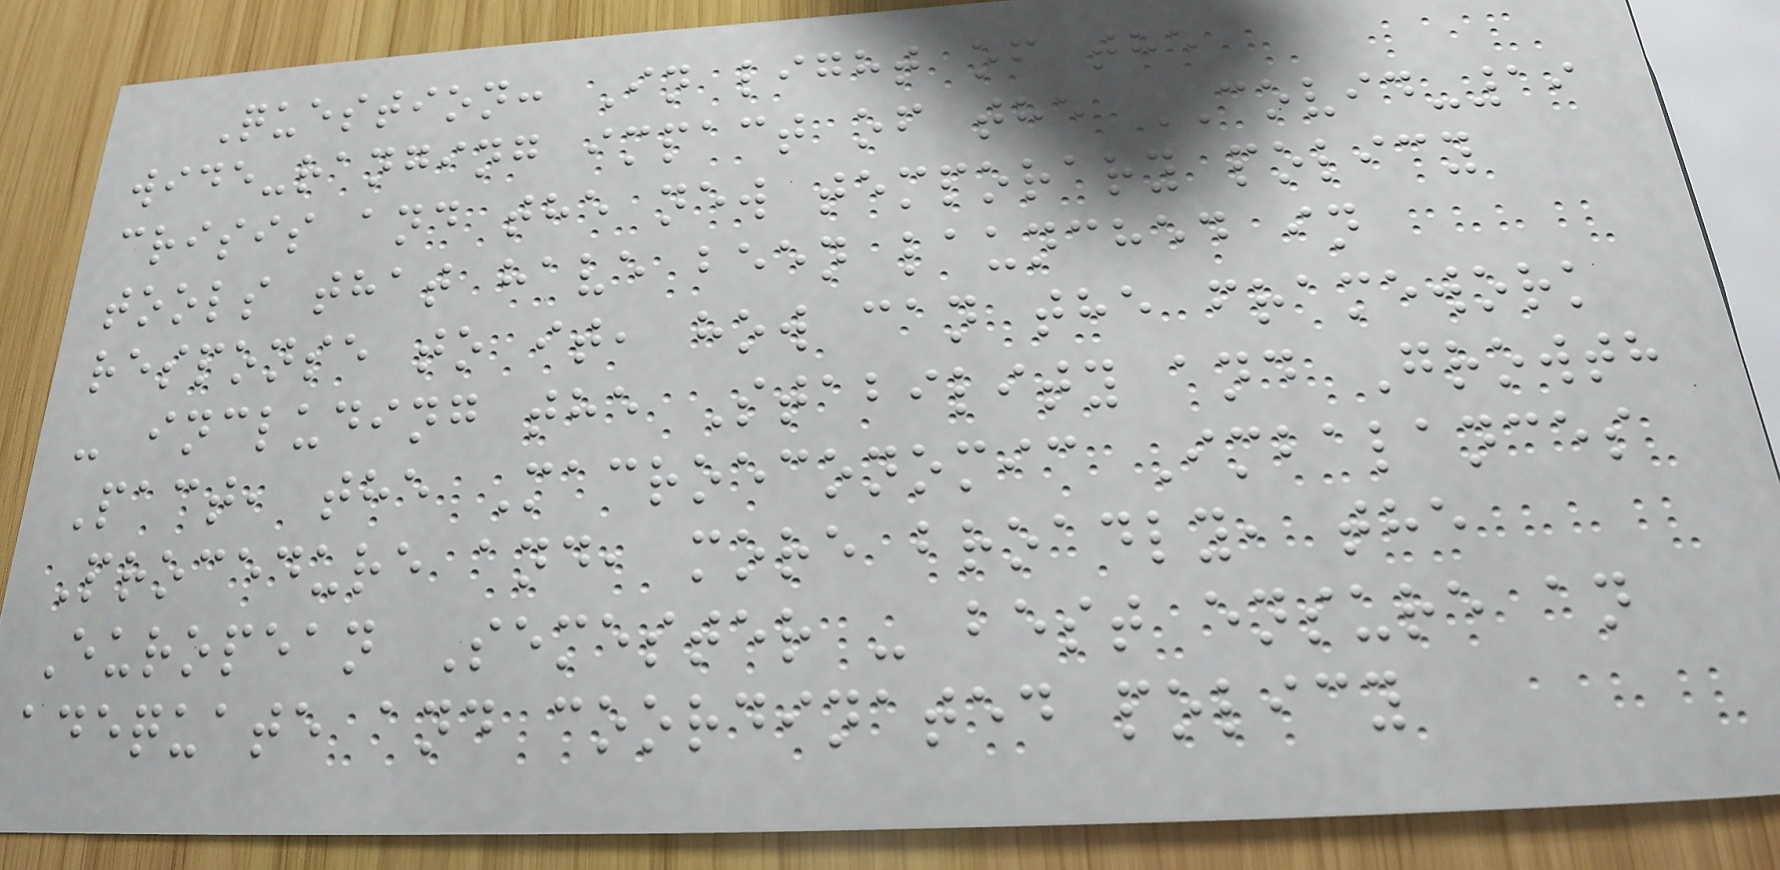Question: In light of the
wide-ranging impact of the COVID-19
crisis and the new temporary policy
tools that have been launched in
response to it, how can the framework
- including the Stability and Growth
Pact, the Macroeconomic Imbalances
Procedure and, more broadly, the
European Semester - best ensure an
adequate and coordinated policy
